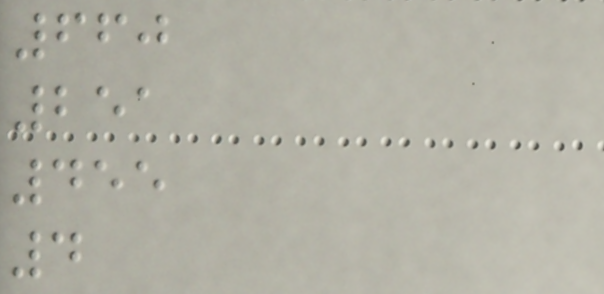660
251
455
4
